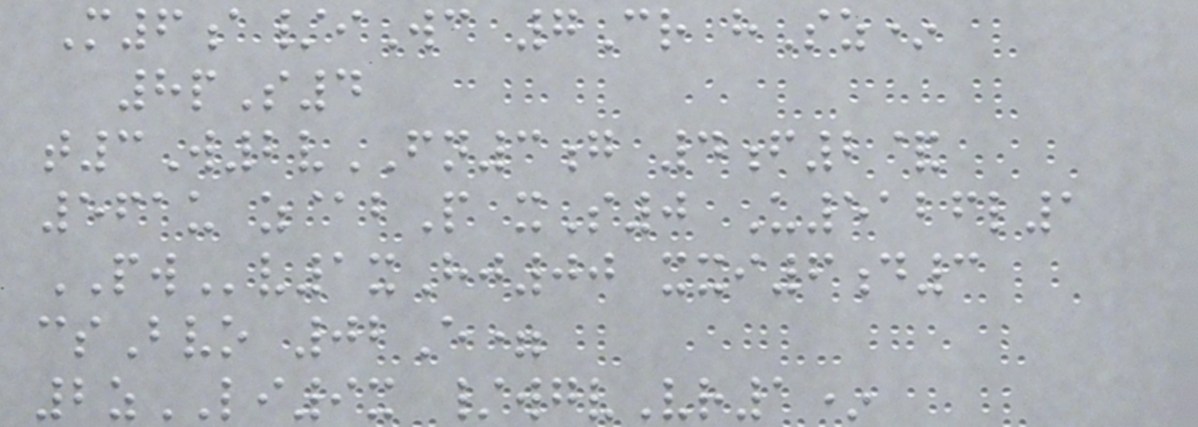M6a/iWc 7Cr hSz*
8pS4
t3W2vFN3g 4f2&
561u z@bP xS0 U5126l1
PWv1xHj00 xxi6d3
csBvo 02E=
2zLI9x /wgvVr1*
